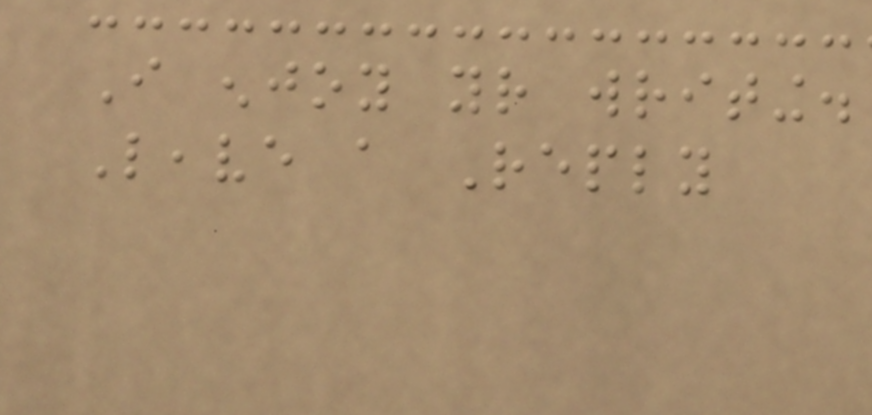I enjoy your writing.
Leave a Reply
